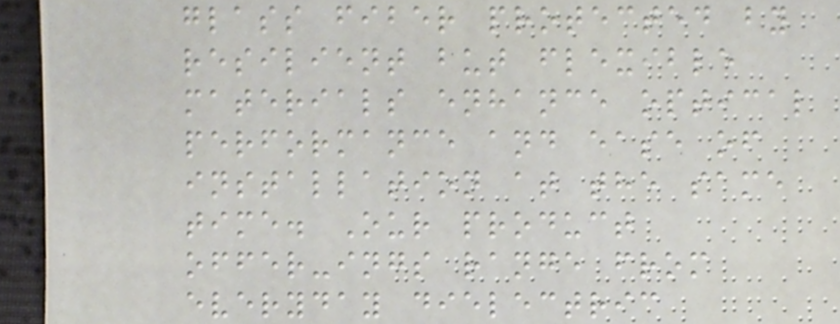glass fiber protected by
resilient but flexible
materials enhance optical
performance and ease of
installation at the same
time. Our product
offer-ings range from
everyday dielectric
